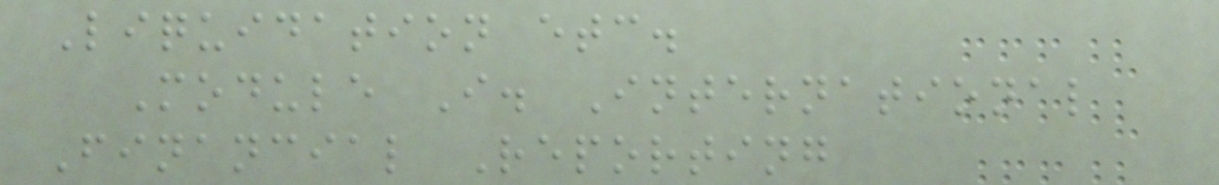Liquidation etc.
Module I. International
Financial Reporting
